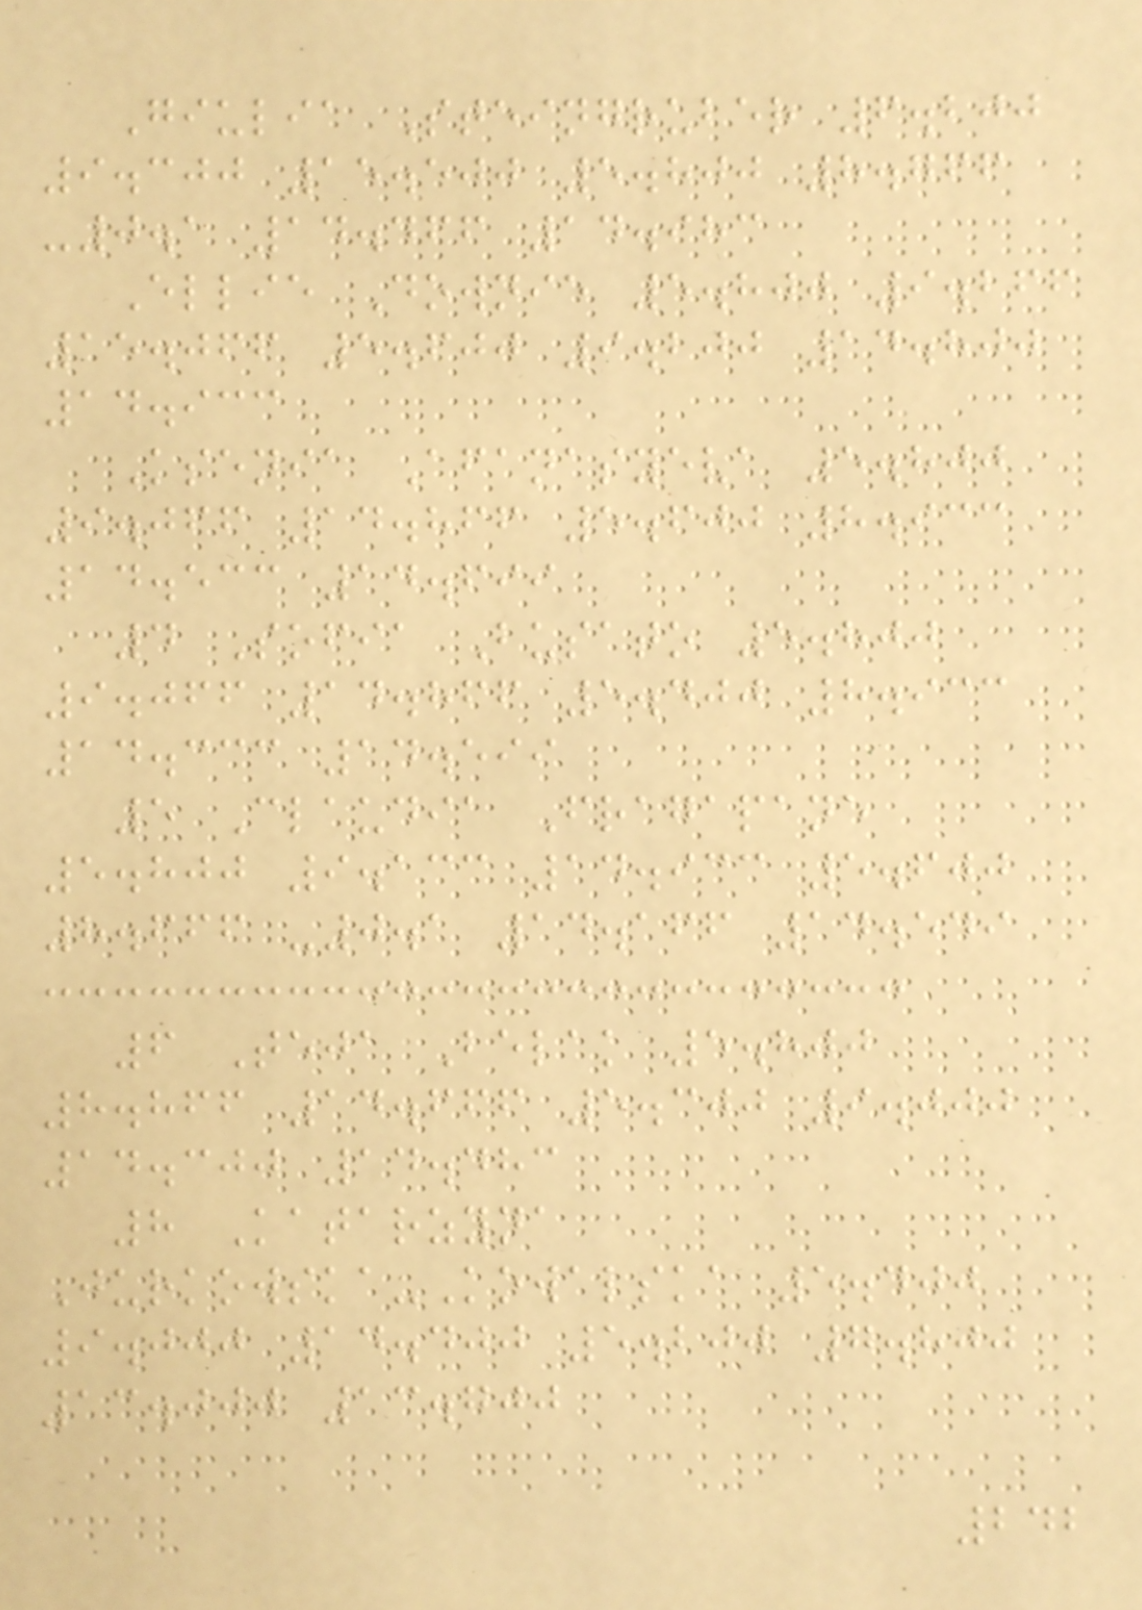Giulia Steingruber 6.200
9.300 15.500 5.800 8.766
-0.1 14.466 14.983
Ellie Downie 5.800 9.266
15.066 5.600 9.200 14.800
14.933
Ksenia Afanasyeva 5.800
9.066 14.866 5.600 8.933
14.533 14.699
4 Sofia Busato 5.800
9.066 14.866 5.400 8.933
14.333 14.599
5 Claudia Fragapane
5.800 9.133 14.933 5.600
8.666 -0.1 14.166 14.549
6 Teja Belak 5.800
8.866 14.666 5.300 9.000
14.300 14.483
8 Katarzyna
Jurkowska-Kowalska 5.400
9.000 14.400 5.200 7.800
13.000 13.700
242
